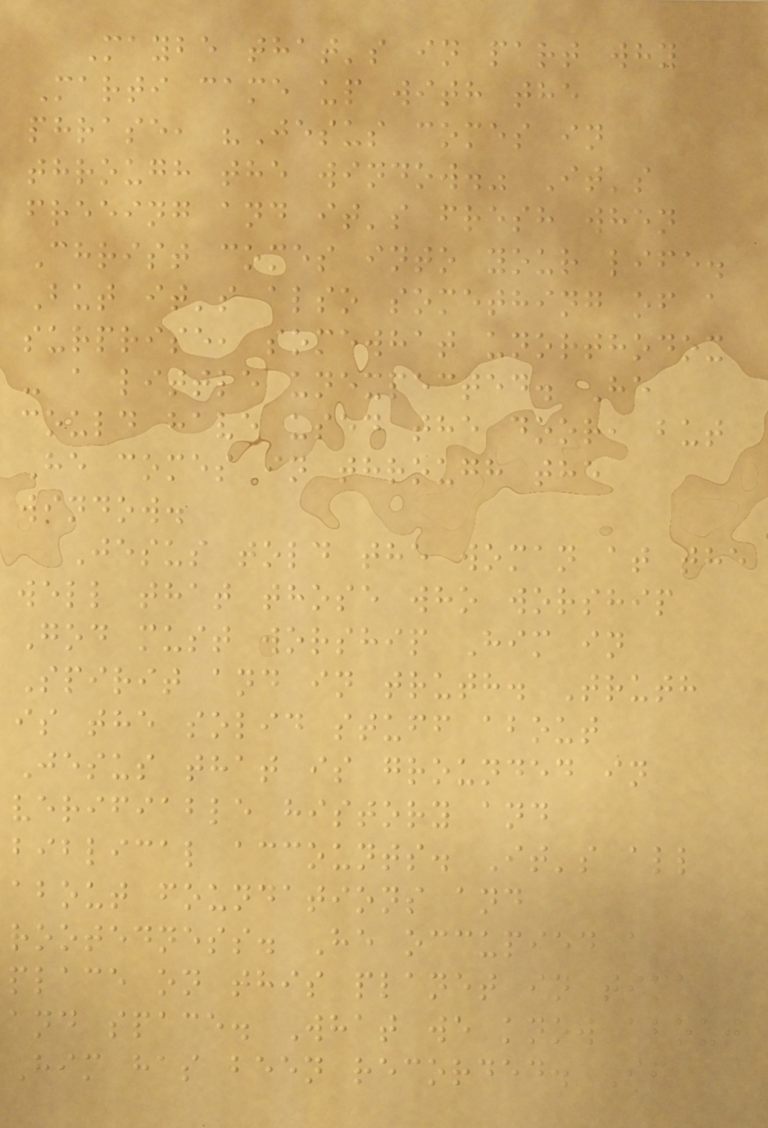Maybe that's in part why
Marti came up with the
phrase, "Jesus comes in
through the window." It's
freeing and it's fresh when
Christ comes into your life.
But it's also something of a
surprise, somewhat unorthodox
- a little unexpected. He
could have used the door, but
He comes in through the
window.
Jesus told the woman at the
well that those who worship
God must worship Him in
Spirit and in truth. Truth
is the solid stuff about
Jesus that is grounded in
verifiable history and
biblical accounts. It's all
about foundations and
rootedness. He occupied a
place on this planet in time
and space. What we know about
Him has been recorded. If
